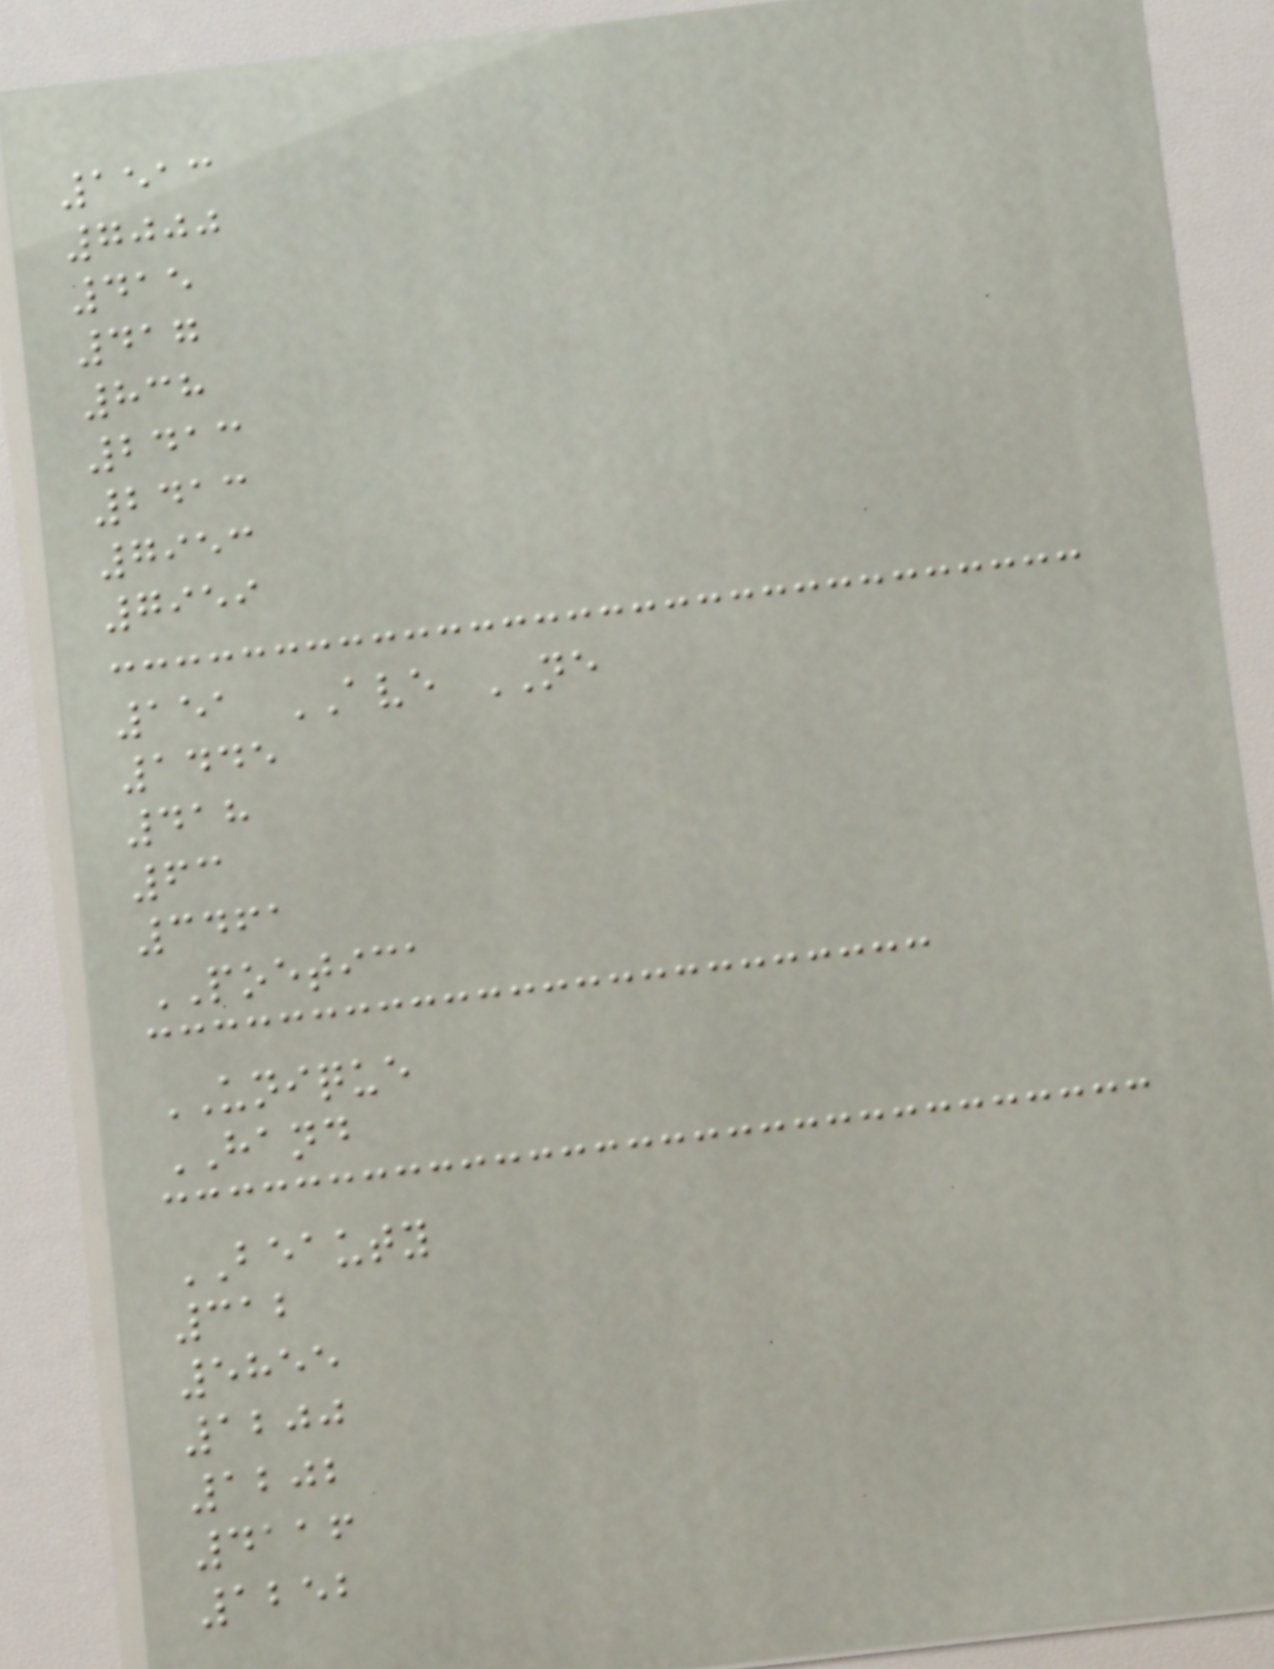1513
7000
415
417
838
2413
2413
7953
7959
151 AVE NE
1445
418
63
3461
POETICA
UNIQUE
HAND
BEAUTY
312
5855
1200
1202
4116
1252
